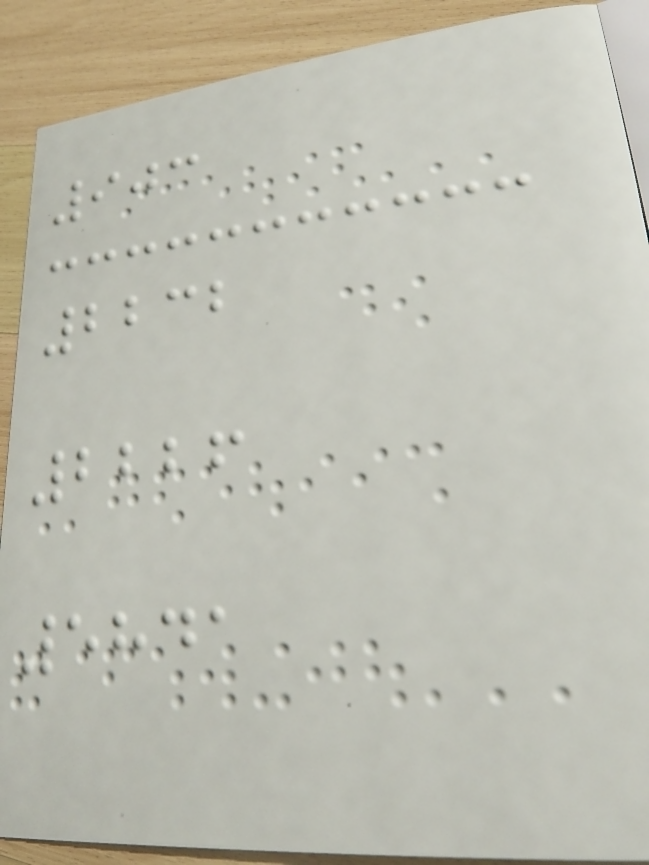903
2232
2226
5841
